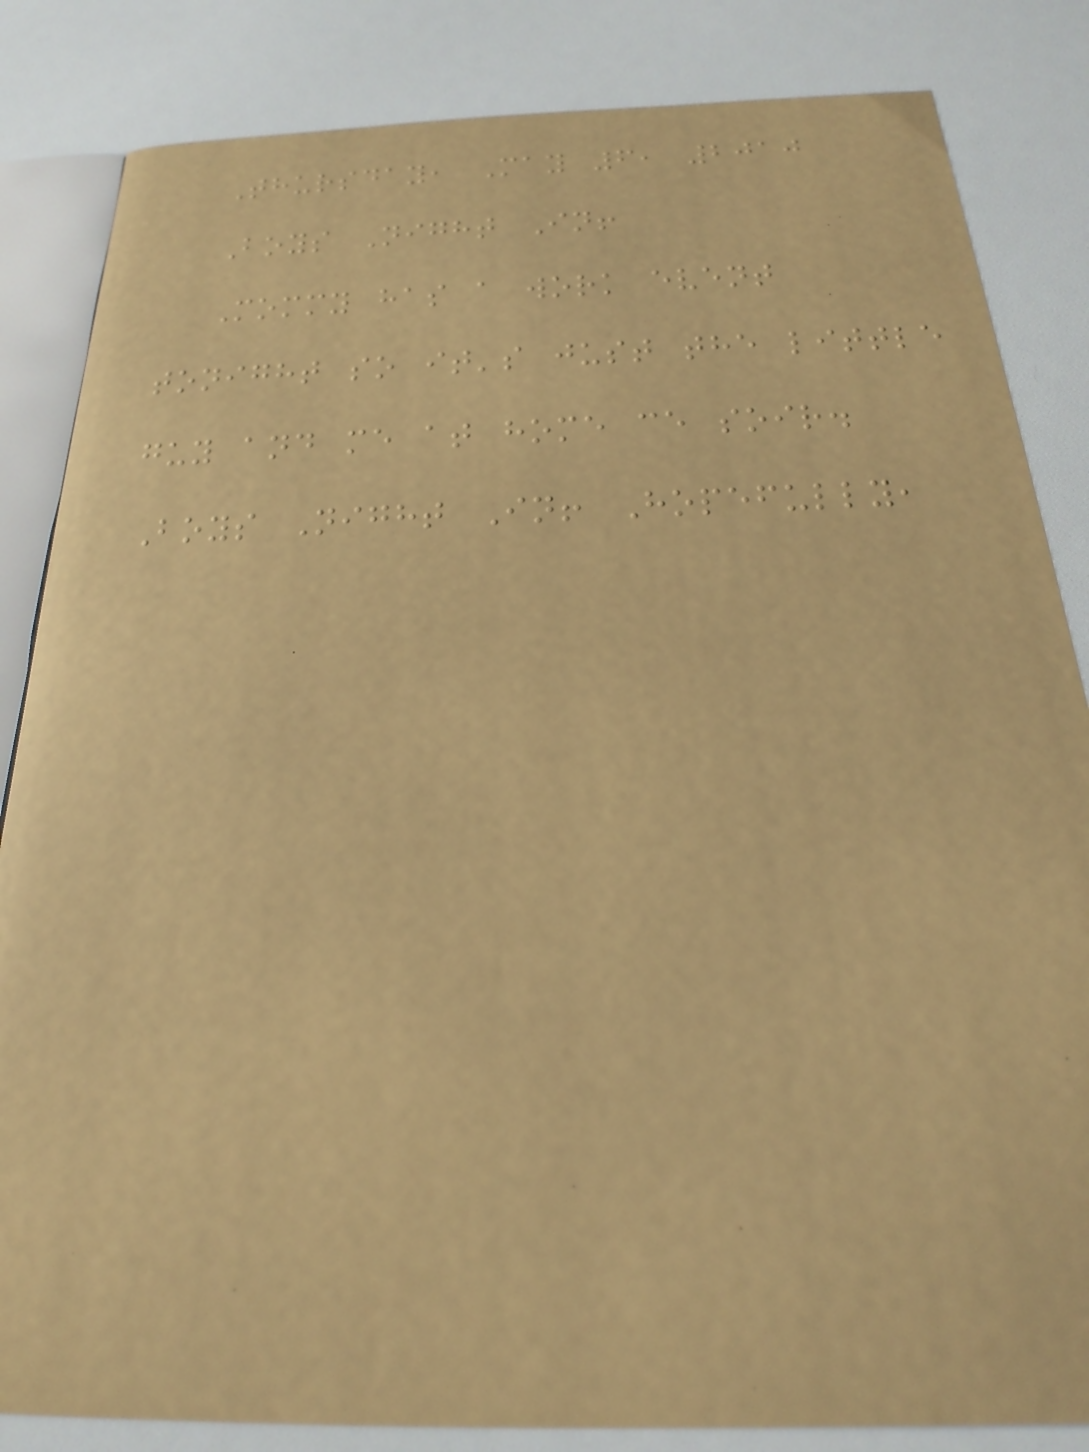Thursday, May 6, 2010
Boys Night In!
Mommy has a work event
tonight so it's just the little
guy and me at home ce soir.
Boys Night In! Hopefully,
